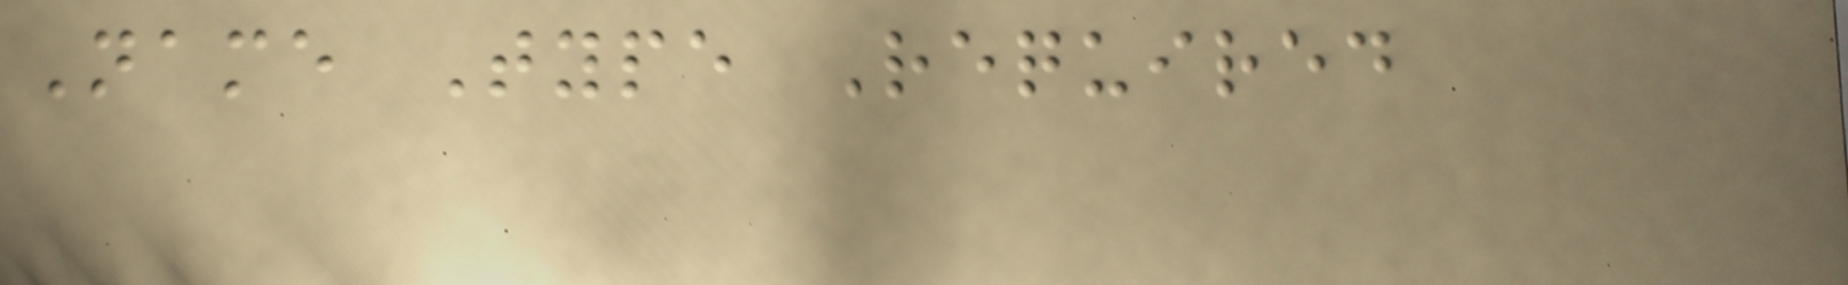Name Type Required
